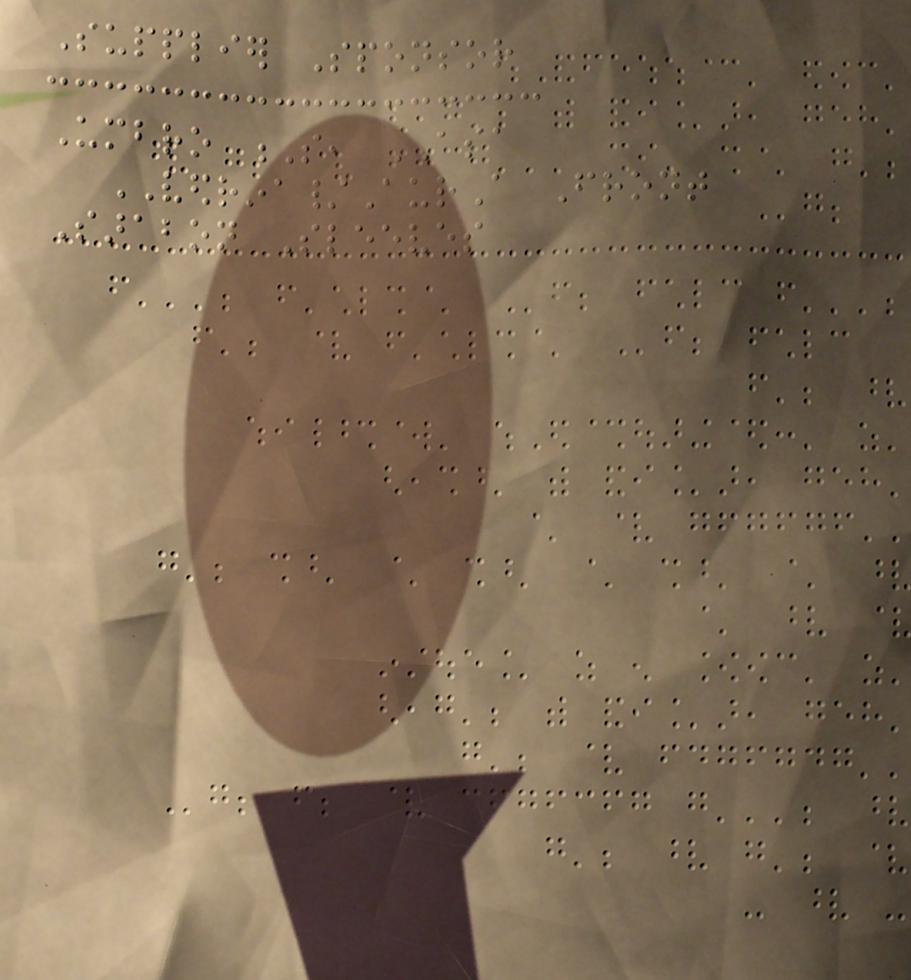Supplier Sponsor
Umbro S, ASA
VEDRINA/AurA Front
Sarabon Sleeves
